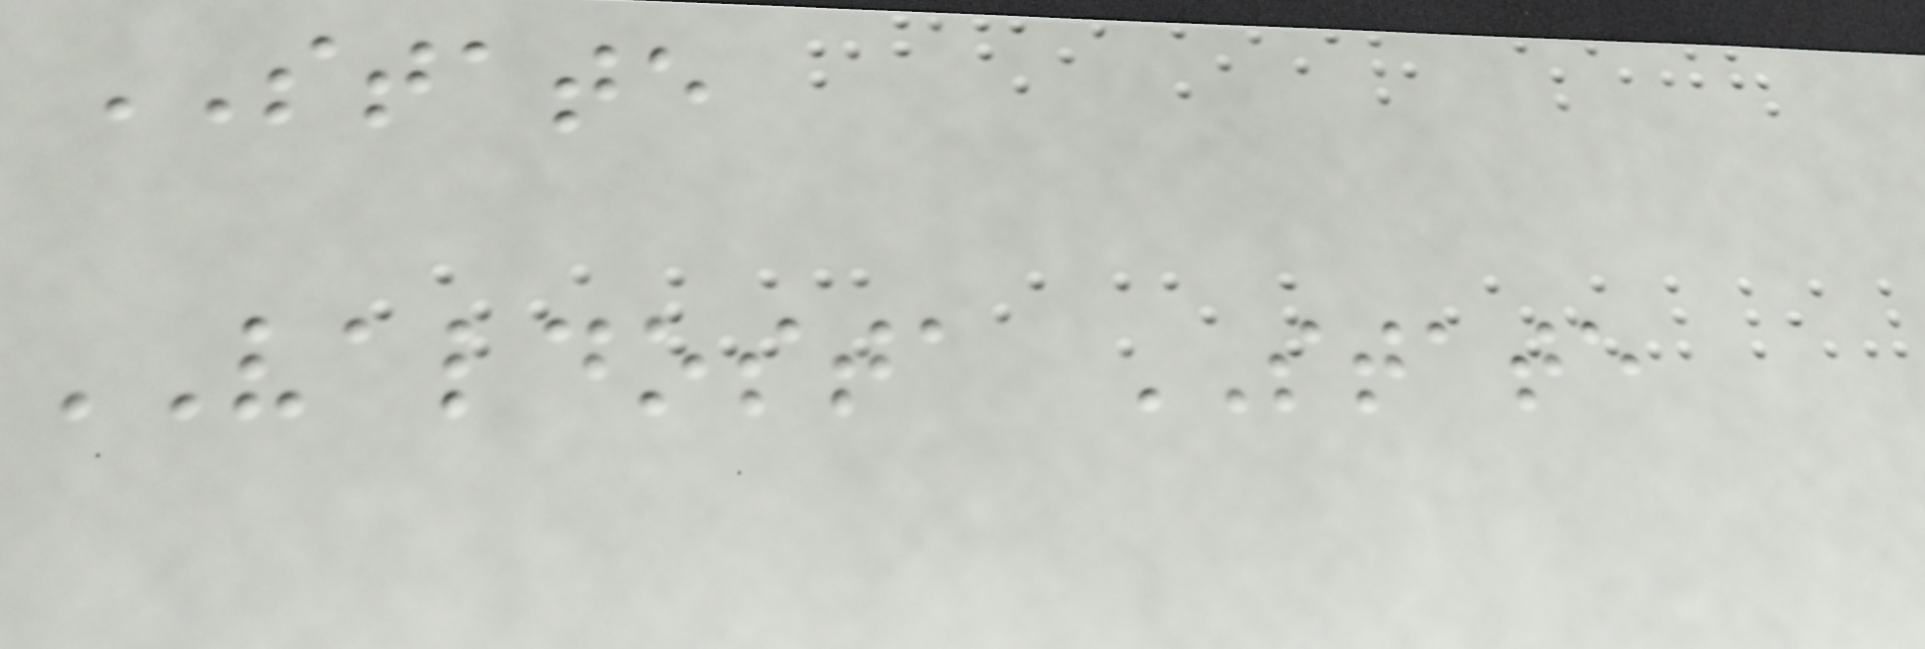STATE
VALDOSTA STATE
